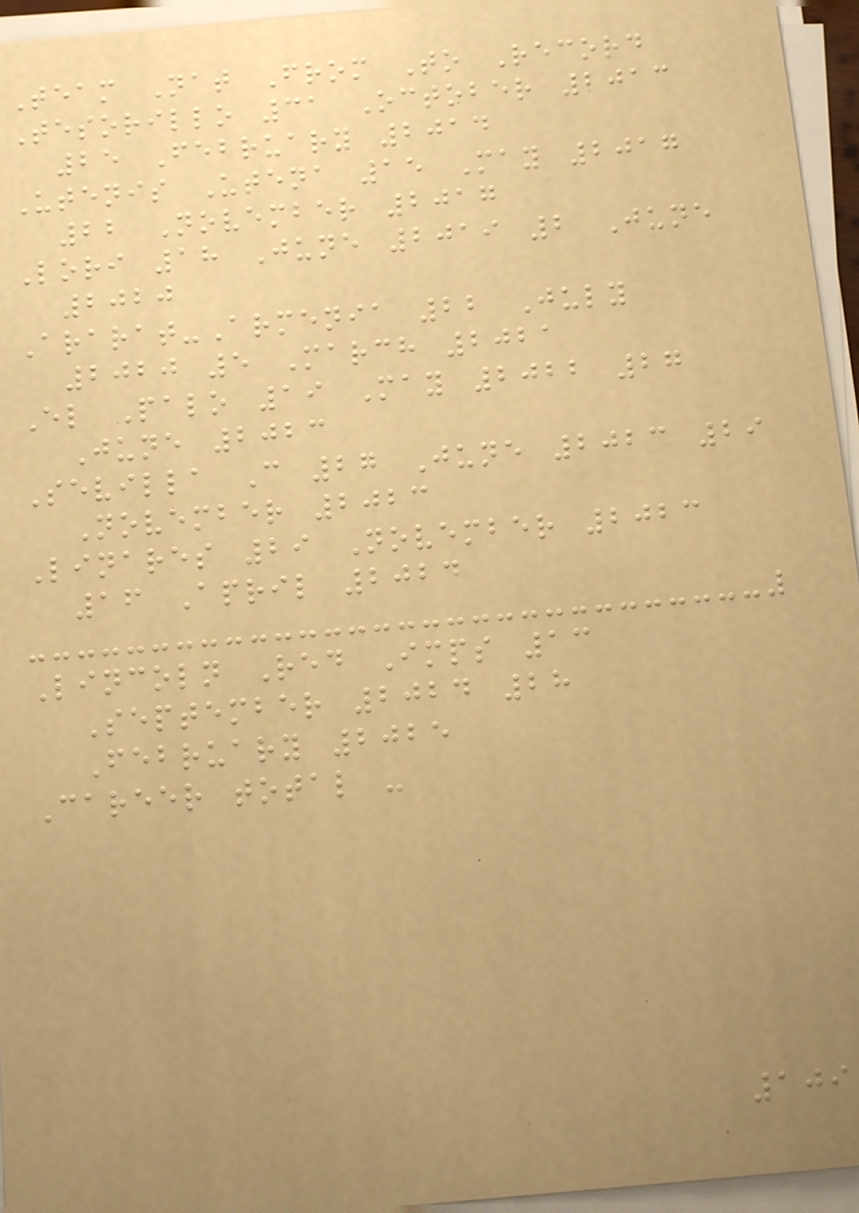Team Nat From To Record
Tesorillo 31 October 2013
25 February 2014
Utenis Utena 15 May 2017
22 November 2017
Lori 18 June 2019 2 June
2020
Ararat-Armenia 22 July
2020 5 March 2021
El Palo 19 May 2022 27
June 2023
Sevilla C 27 June 2023 29
November 2023
Linares 29 November 2023
16 April 2024
Lincoln Red Imps 13
September 2024 28
February 2025
Career total -
109
